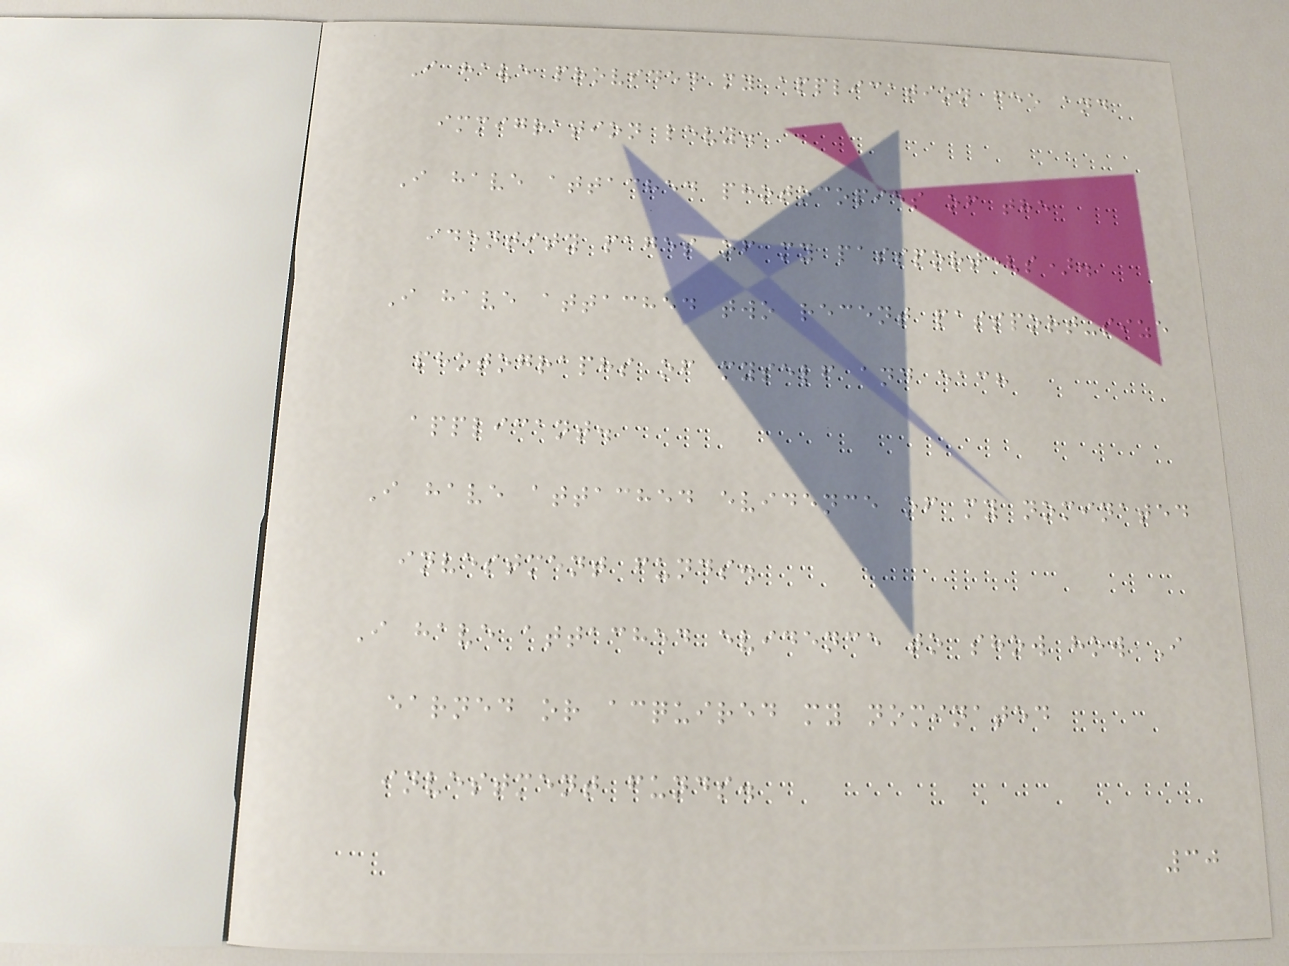I have provided my application fee and
immigration levy.
I have attached photocopies of the
identity pages of my passport(s).
I have attached two recent passport-size
photographs of myself and each
applicant.
I have attached evidence of my nominated
investment funds.
I have attached evidence to show how I
earned or acquired my nominated
investment funds.
30
